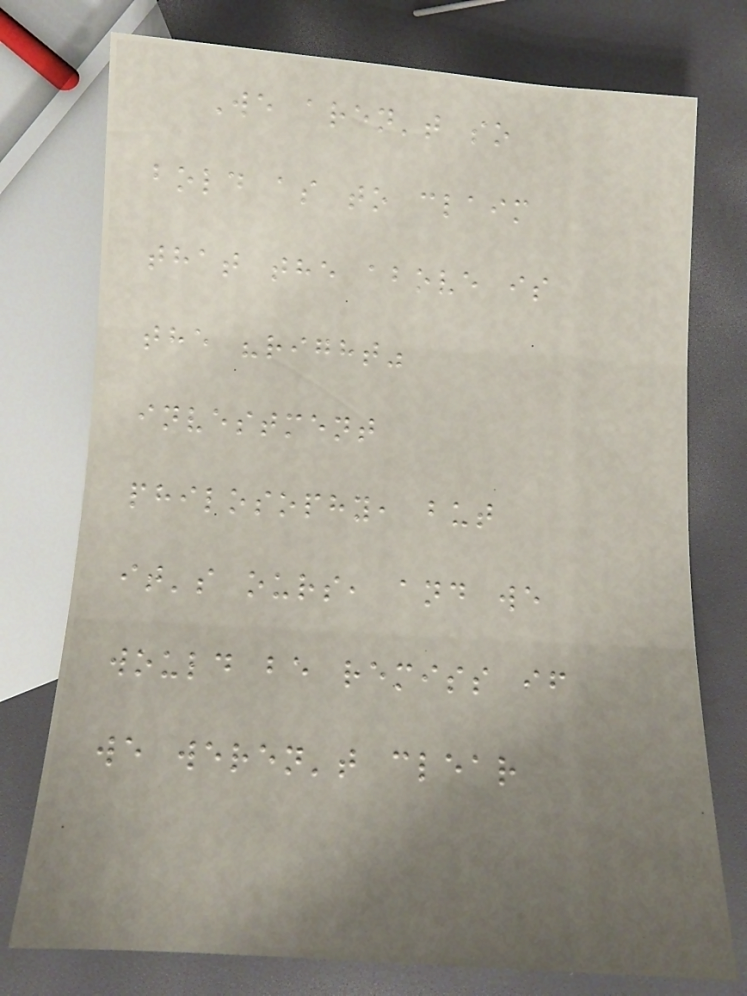We aren't so
bold as to claim
that the above is
the "right"
investment
philosophy, but
it's ours, and we
would be remiss if
we weren't clear
